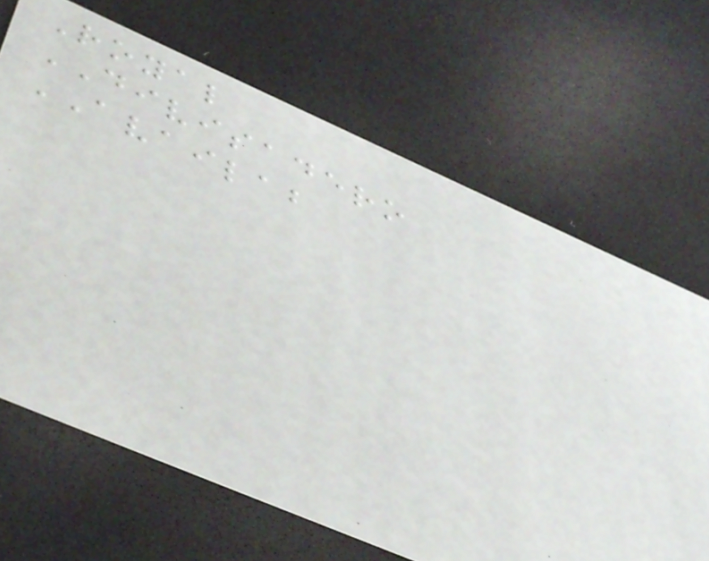Royal
DIVISADERO
AVAILAB
